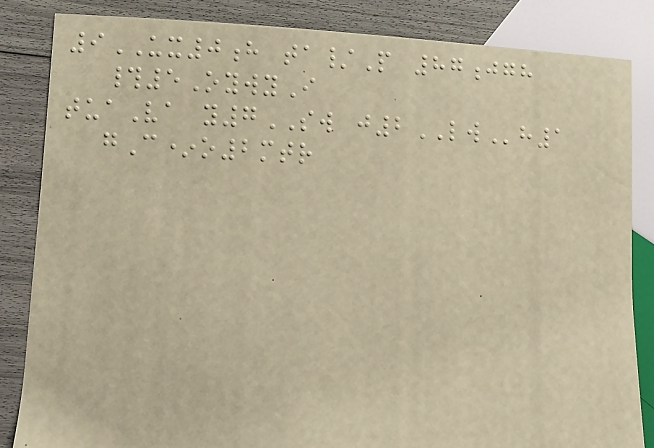9UX0h ta/P 87jgh
#5OywyI
tuaVa y7SW j2LWh1
gC*o2mtr
